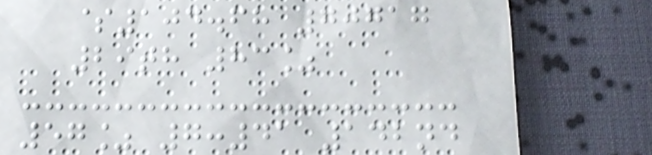$104.68 70717
29th 83%
57% 7:41 142nd
